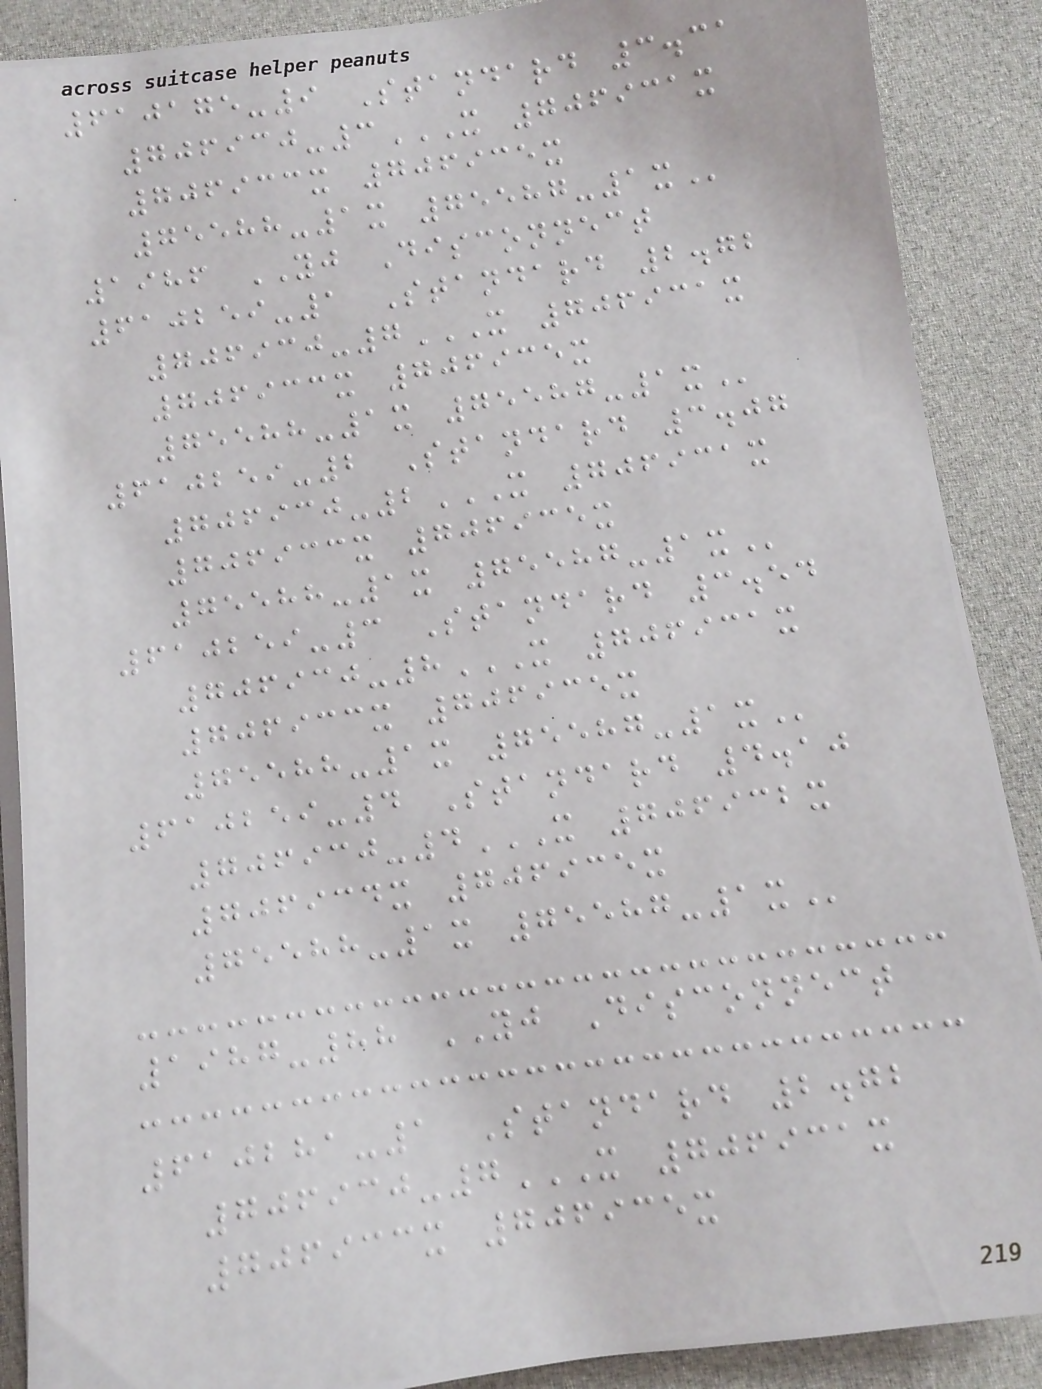610175-9 Standard 3.31
706930-3X 706931X
706933X 706935X
75588-1X 75587-1X
1986 YJ Disconnect
610259-1 Standard 2.72
706930-7X 706931X
706933X 706935X
75588-1X 75587-1X
610259-2 Standard 3.07
706930-2X 706931X
706933X 706935X
75588-1X 75587-1X
610259-3 Standard 3.54
706930-8X 706931X
706933X 706935X
75588-1X 75587-1X
610259-4 Standard 4.10
706930-4X 706932X
706934X 706935X
75588-1X 75587-1X
1987-88 YJ Disconnect
610281-1 Standard 2.72
706930-7X 706931X
706933X 706935X
